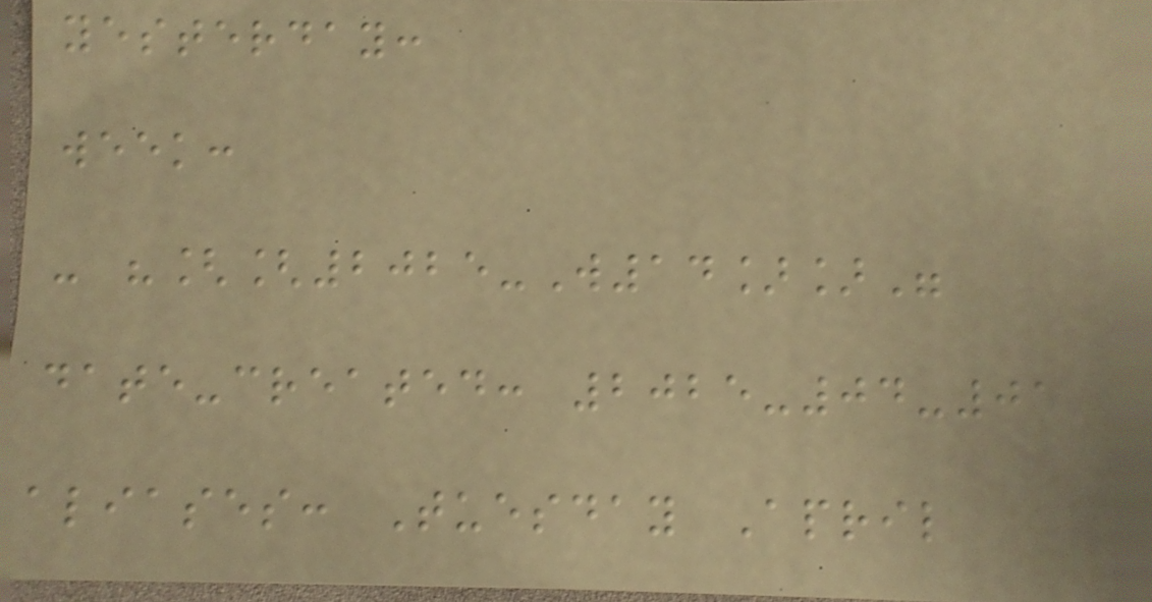yesterday:
week:
- "[[2025-W14]]"
date-created: 2025-04-01
aliases: Tuesday April
